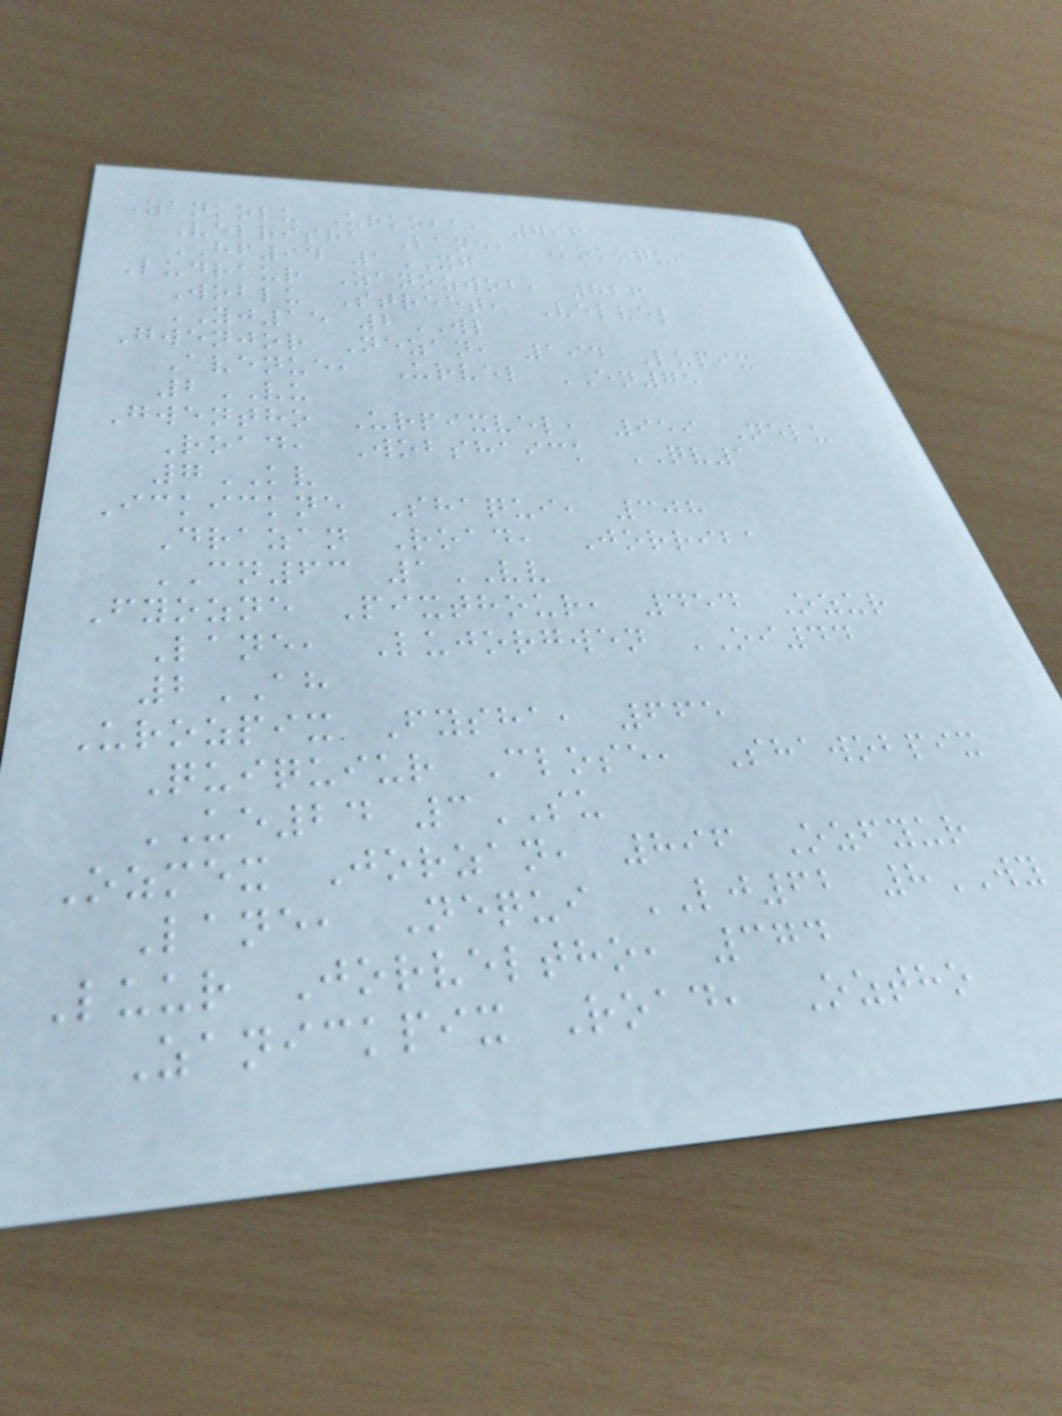Zankolu Urkoba, 796
Velrisha Lane, Kokoqui
HF94 1XG
Ludraur Zanozwob, 826
Woblu Street, Velvel
YJ15 2WL
Gwenjor Nezan, 194 Lupix
Avenue, Urvel EN75
2VU
Gwentho Urpixvel, 959 Nelu
Road, Wobshaick QV1
7KV
Ickickne Shaqui, 308
Drazan Road, Jorriba
CN63 1VV
Fyozne Pixthour, 454 Ozur
Lane, Lujorgwen OI44
2AH
Urozpix Fysha, 665
Quiquiur Close, Shawobpix
UE24 3SU
Ozmex Jorzan, 896 Ozfyur
Lane, Nequi LJ62 8WY
Luur Jorveltho, 374
Zanickpix Road, Oztho
